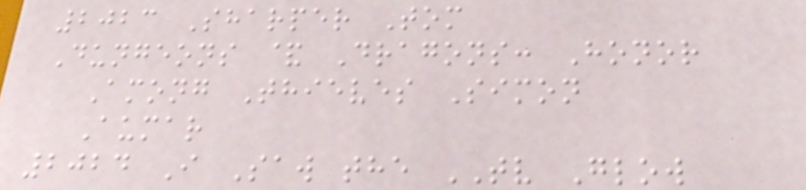2023 Sharper Tom
Dungeons & Dragons: Honor
Among Thieves Simon
Aumar
2024 I Saw the TV Glow
